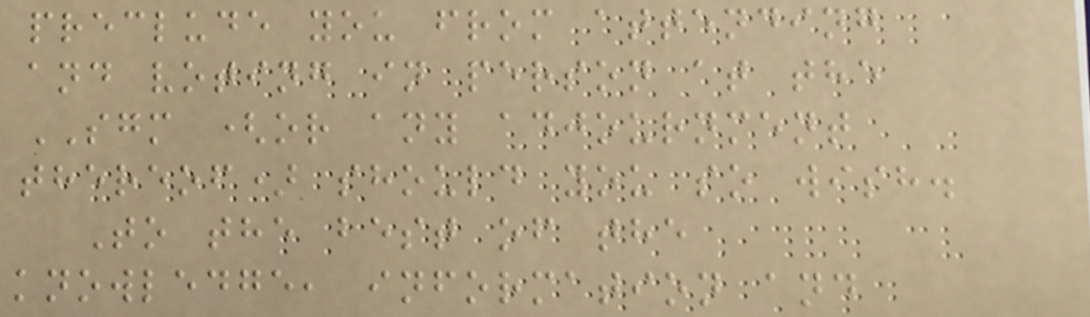preclude you from attending
and voting in person at the
SGM (or any adjournment
thereof) should you so wish.
To the best of the
knowledge, information and
